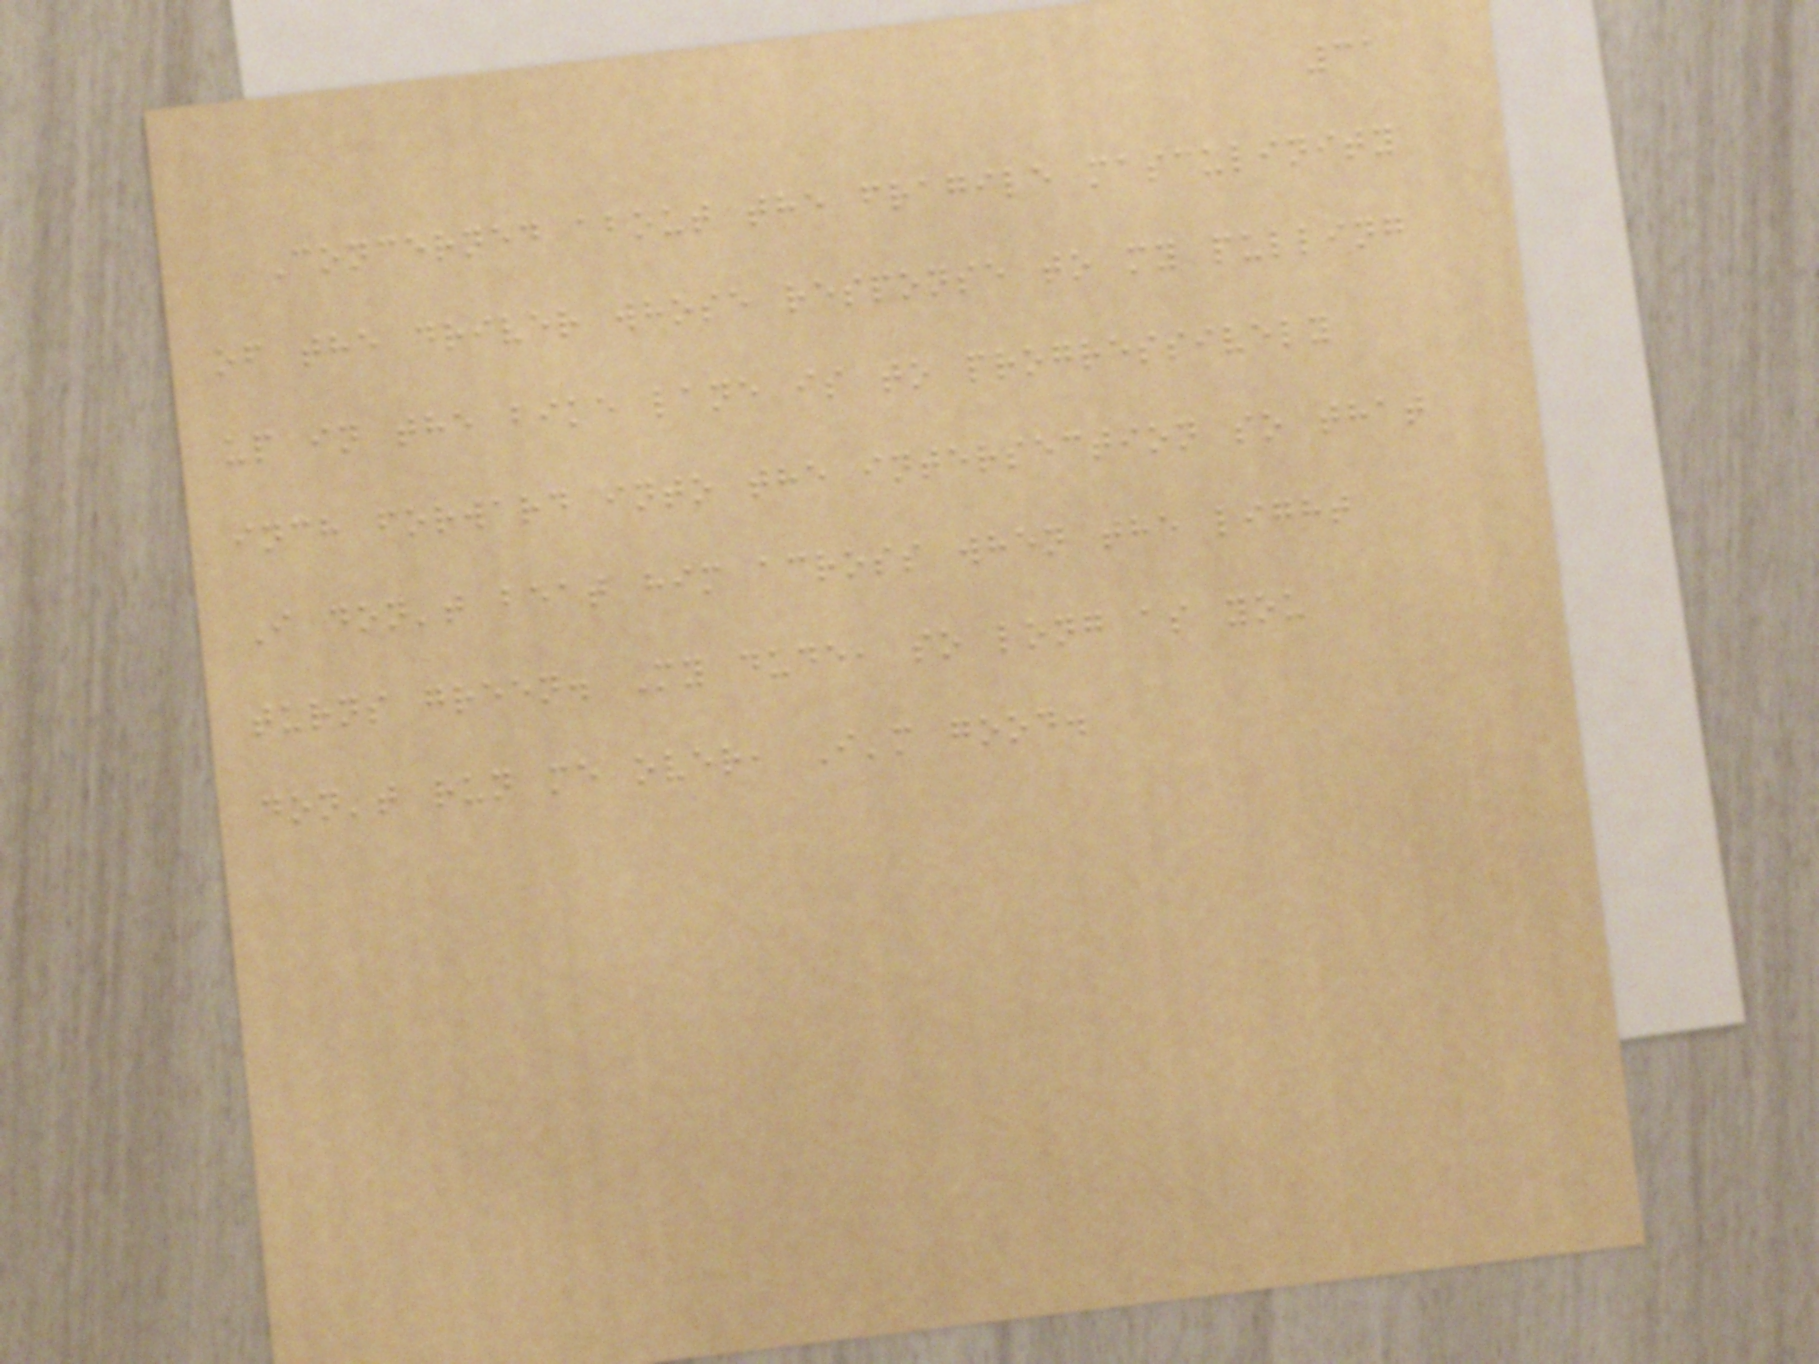31
Concerned about the fragile masculinity
of the driver whose response to my pulling
up in the bike lane is to progressively
inch forward into the intersection so that
I don't beat him across when the light
turns green. My dude, so long as you
don't run me over, I'm good.
